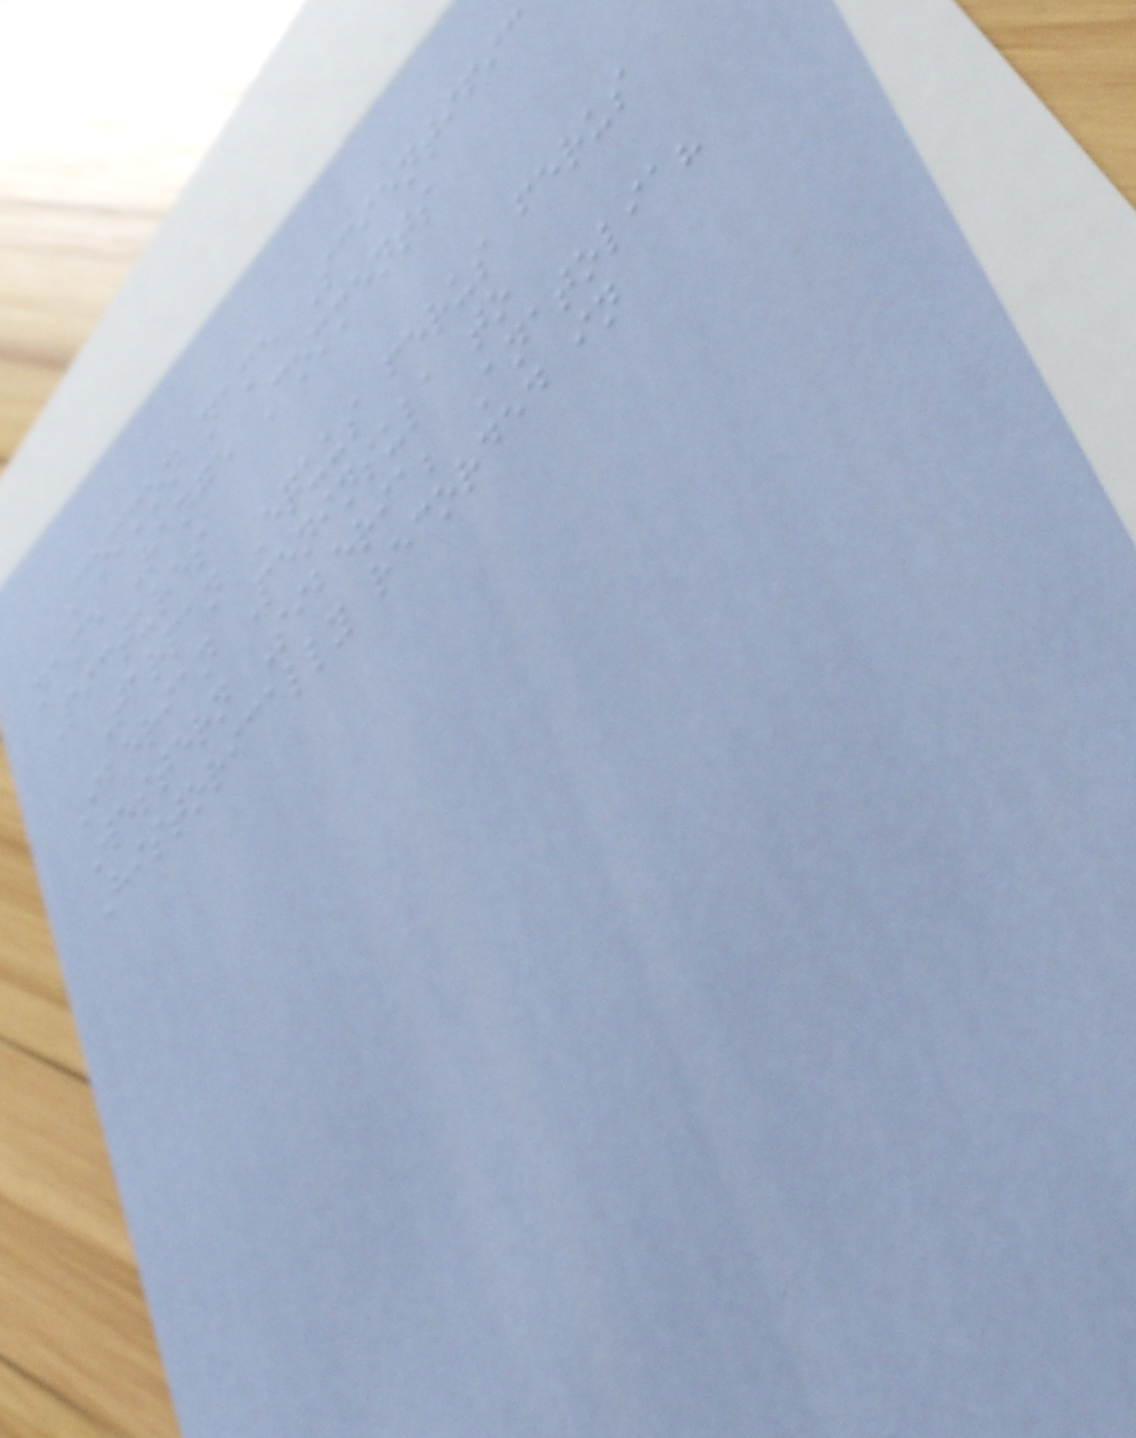Common name Scientific
name Range Comments
Pictures
Tarpan Equus ferus ferus
Iberian Peninsula to
Western Siberia; Anatolia?
Historically recorded in
